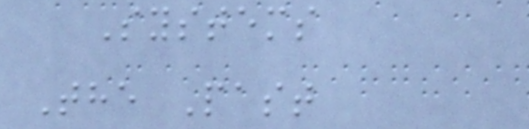Systems
The Past
